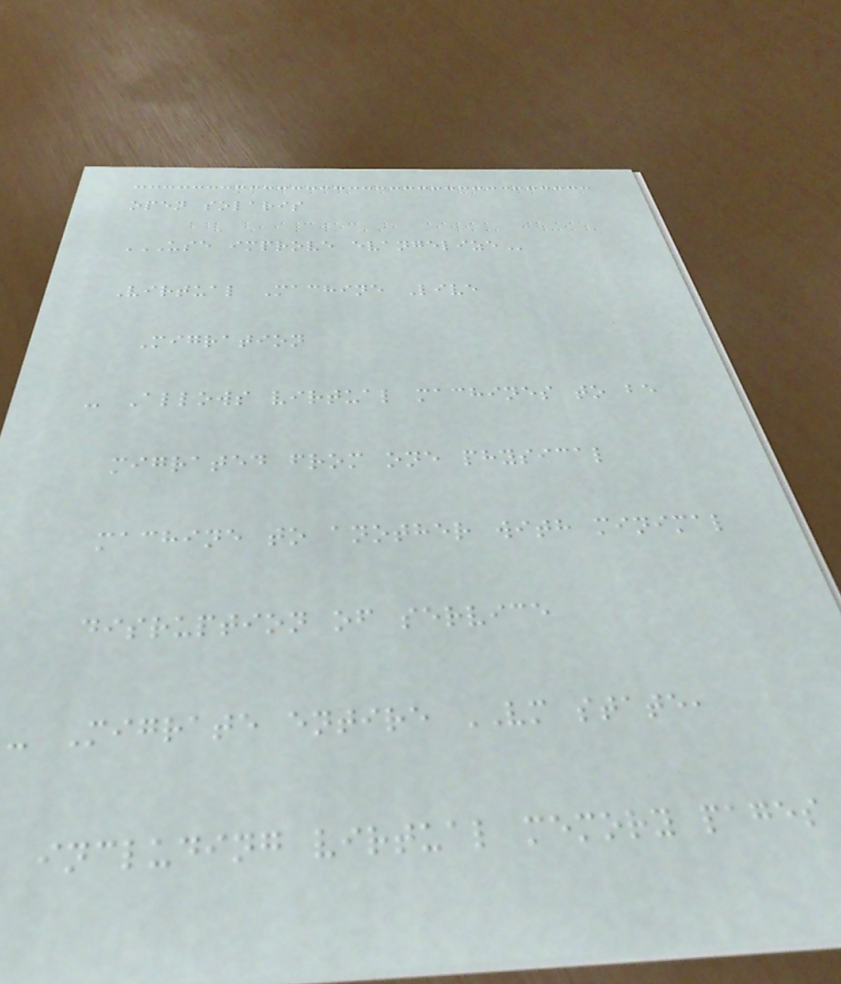open solaris
USE IMPROVE EVANGELIZE
Virtual Machine Live
Migration
- Allows virtual machines to be
migrated from one physical
machine to another with minimal
disruption of service
- Migrate entire VM state,
including virtual memory pages
